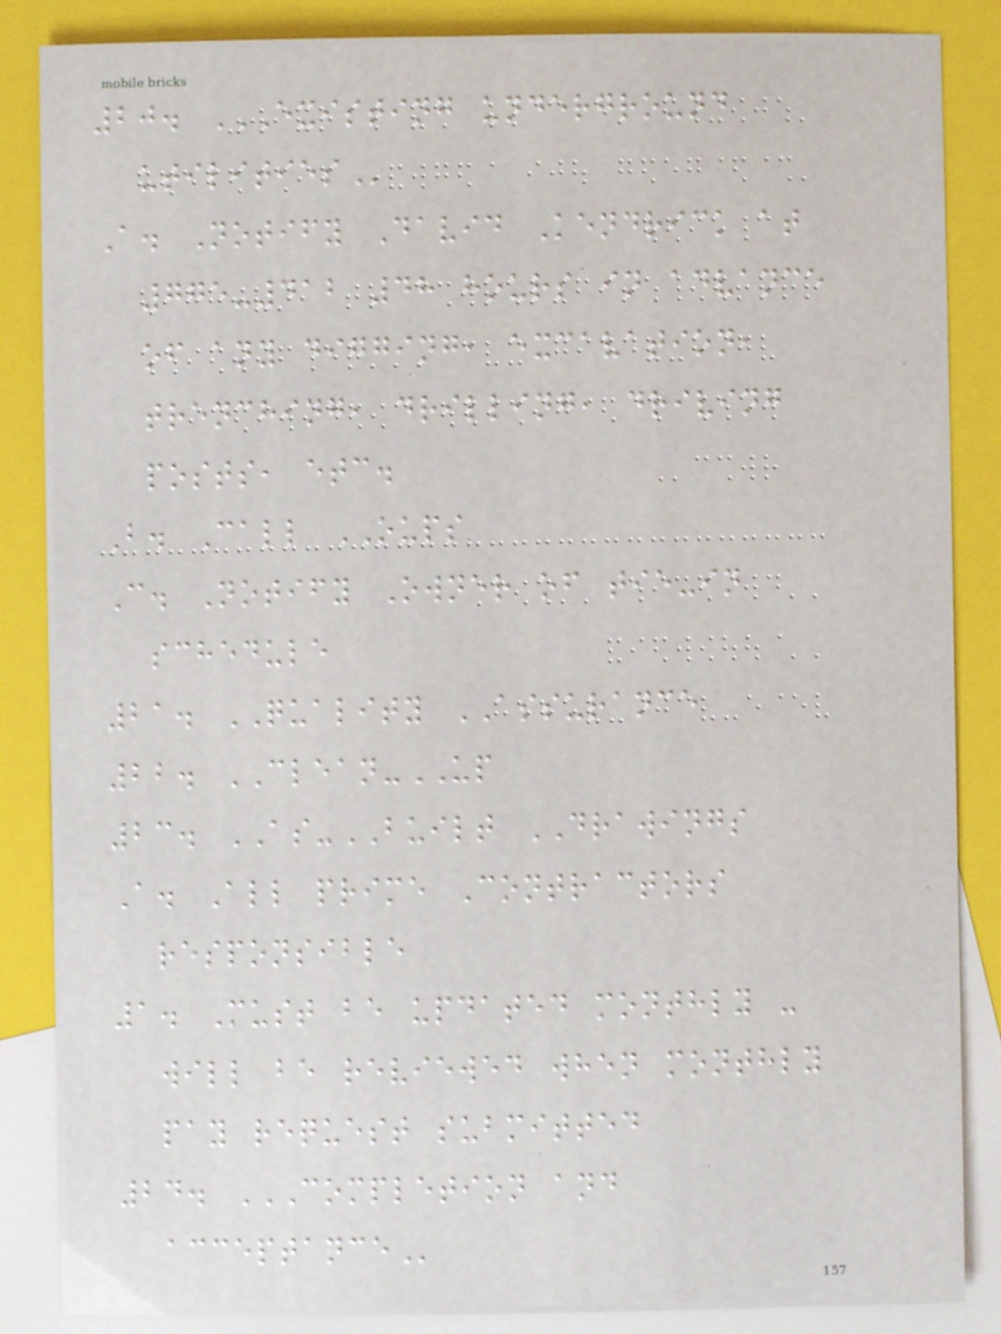20. EXISTING UNDERGROUND
UTILITIES
A. Notify David Kendrick at
775-412 48 hours in advance
of any digging, excavation,
trenching, drilling, driving
posts, etc.
B. Call OUPS
C. Notify Owner of tie-in
schedule
21. QUALITY ASSURANCE
22. CLEAN-UP
23. AS-BUILT DRAWINGS
A. All prime Contractors
responsible
1. Must be updated monthly -
will be reviewed when monthly
pay request submitted
24. COMPLETION AND
ACCEPTANCE
